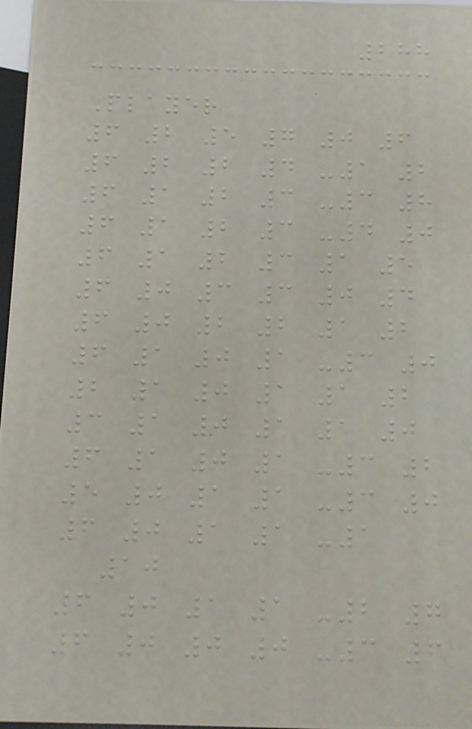288
Player
6 2 5 7 0 6
6 2 2 4 -1 2
6 1 2 3 -3 8
6 1 2 3 -4 0
6 1 2 3 1 5
6 0 3 3 0 4
6 0 2 2 1 2
6 1 0 1 -3 0
2 1 0 1 1 2
3 1 0 1 1 0
6 1 0 1 -3 2
5 0 1 1 -3 0
6 0 1 1 -1
10
6 0 1 1 -2 7
6 0 0 0 -3 6
